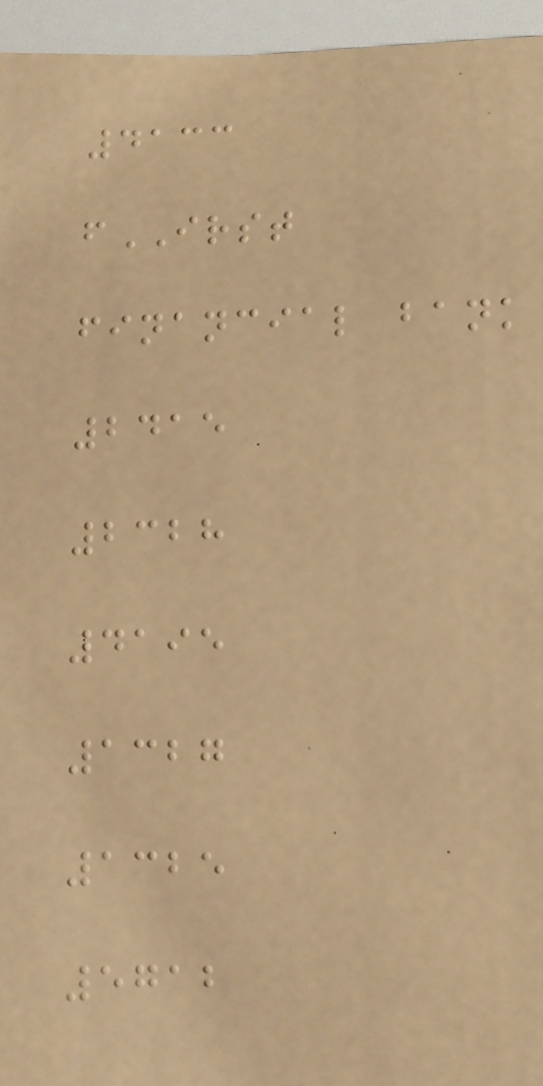4133
fIRST
financial bank
2415
2328
4195
1327
1325
5712
